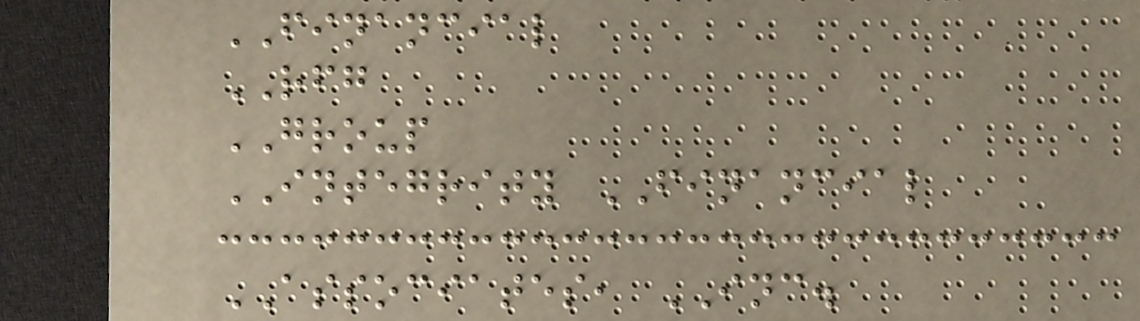FINANCIAL
RFG
GROUP
INTEGRITY FINANCIAL
ASSOCIATES, INC.
